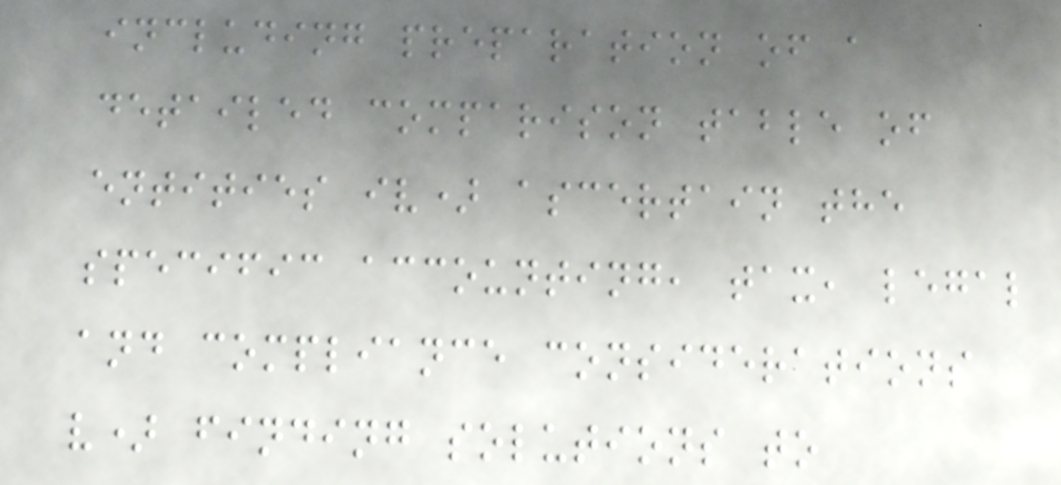including preparation of a
detailed comparison table of
entities iv) ascertain the
specific accounting, tax, legal
and compliance considerations
v) finding solutions to
